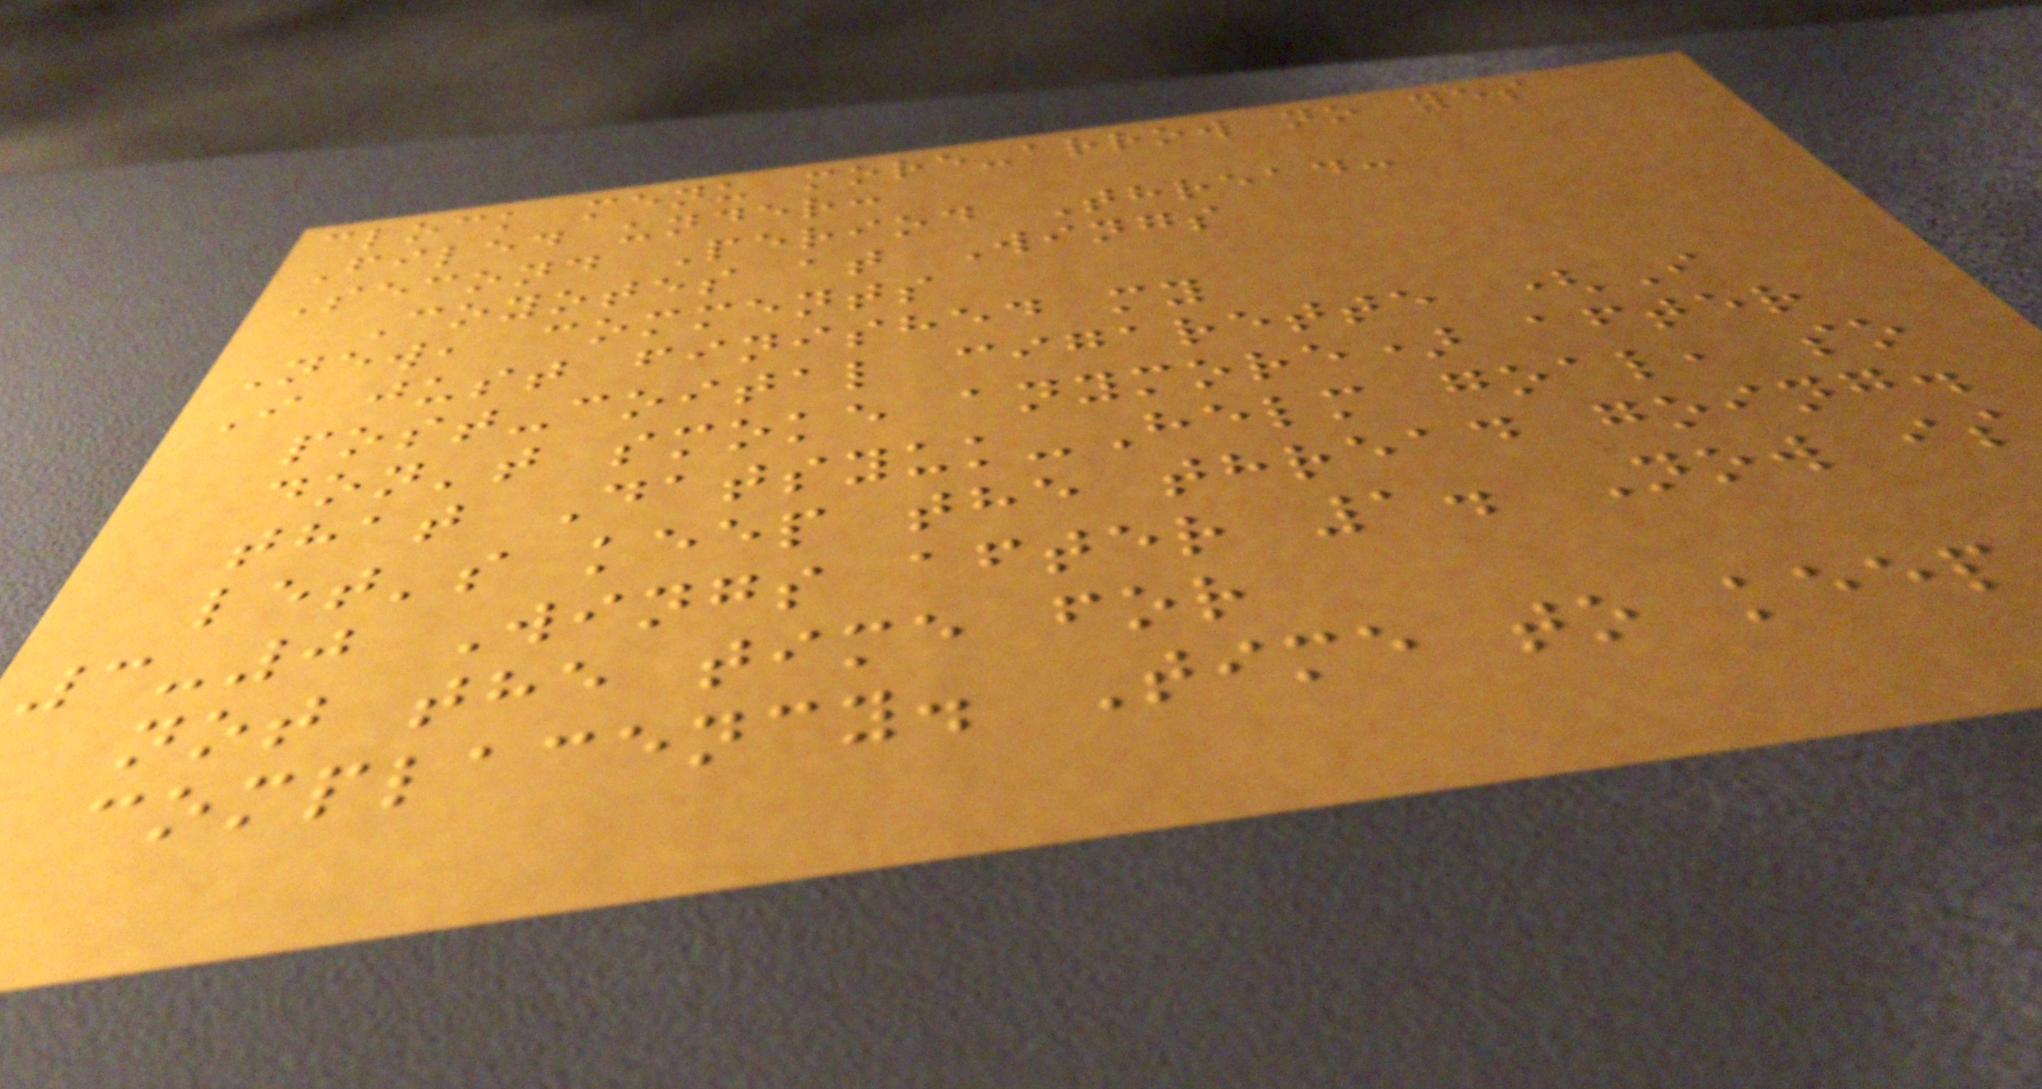clock menu more-arrow no yes
Filed under:
Second Period Thread:
Coyotes at Wings
New, comments
I just finished my
post-coital cigarette (I
don't smoke anymore) after
that Datsyuk-Helm goal, so
let's keep the thread going.
3-0 Wings after 1. Now is
not the time for
complacency. Time to keep
